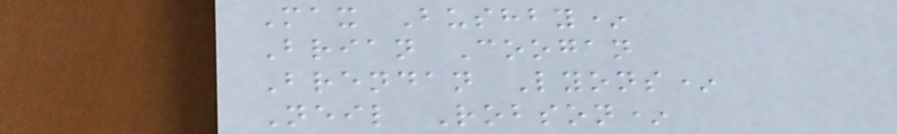Max Bushby*
Brian Coogan
Brendan Lyons*
Neil Robson*
